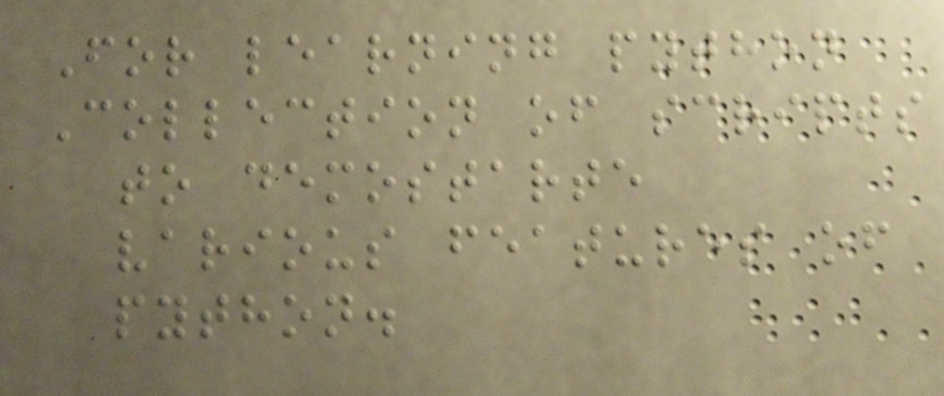For learning python
Collection of scripts
to demostarte
various features of
python.
